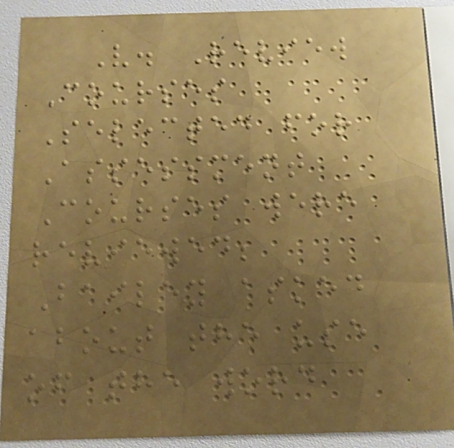V. Review
Courses
Selected for
Assessment
Courses were
reviewed;
Bailey asked
about the use
of the word
